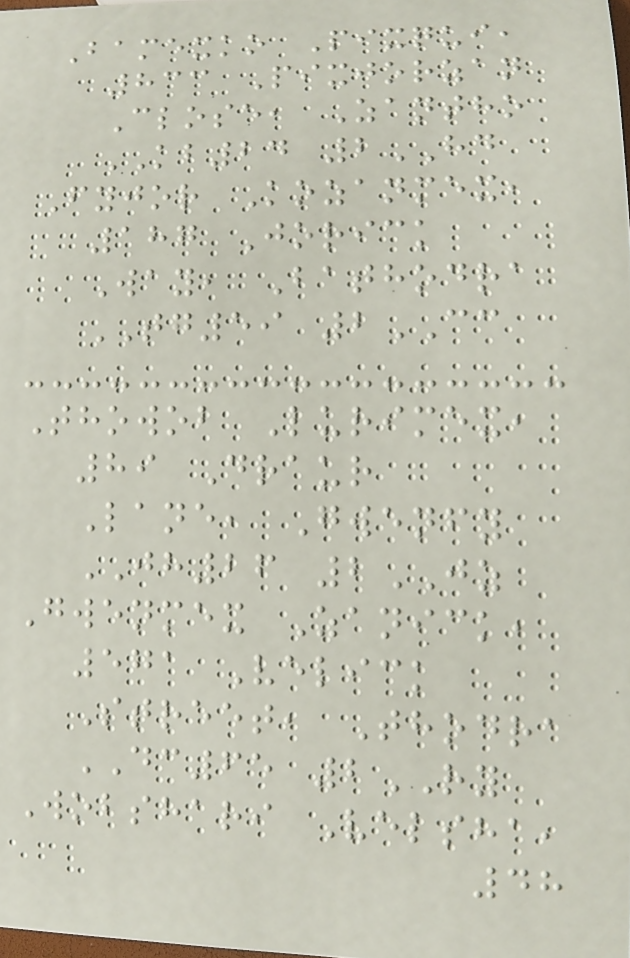Bamexko Pixqui,
833 Pixjorzan
Close, Zantho
KB24 2HD
Fyjor Kozanmex,
187 Jorick
Way, Bathodra
TG59 2CC
Thowob Lurimex,
89 Draur
Lane, Gwenfy
JH26 2JZ
Gwenmex Zanick,
571 Velick
Street, Thodra
DC65 2RY
Wobshari Velsha,
48
